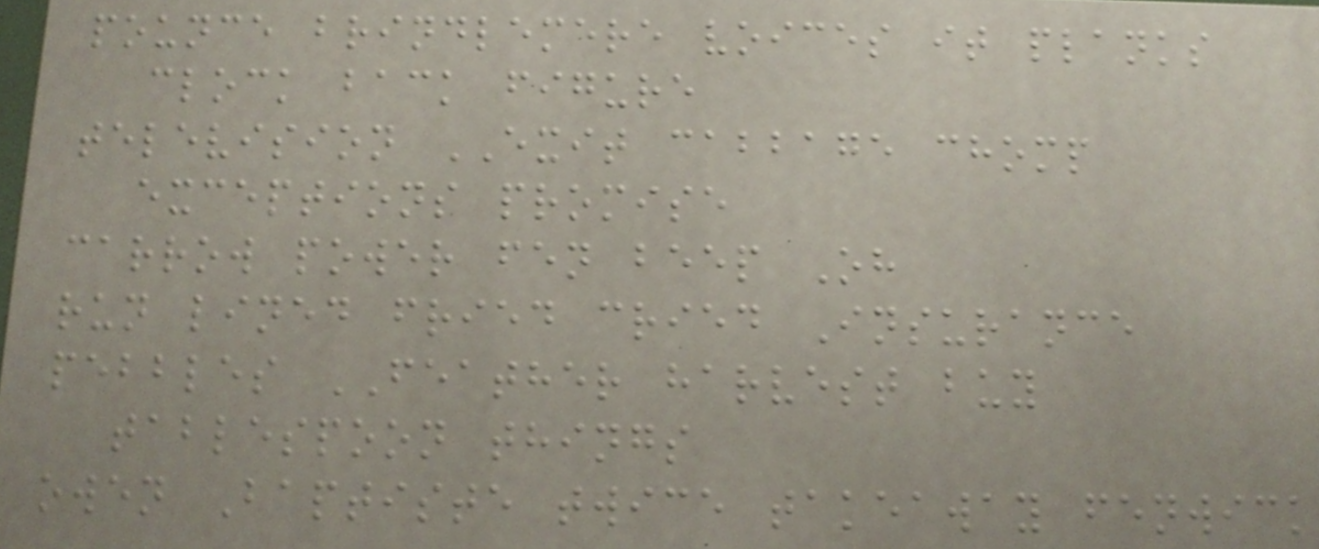pounce brindlemere voices it planks
clock back figure
television EXIT cabbage chomp
exceptions promise
carrow power fen beep Oh
run lined fried cried Insurance
pebbles FEATHER harvest buy
tablespoon things
owen Baptiste twice takeaway fenwick
